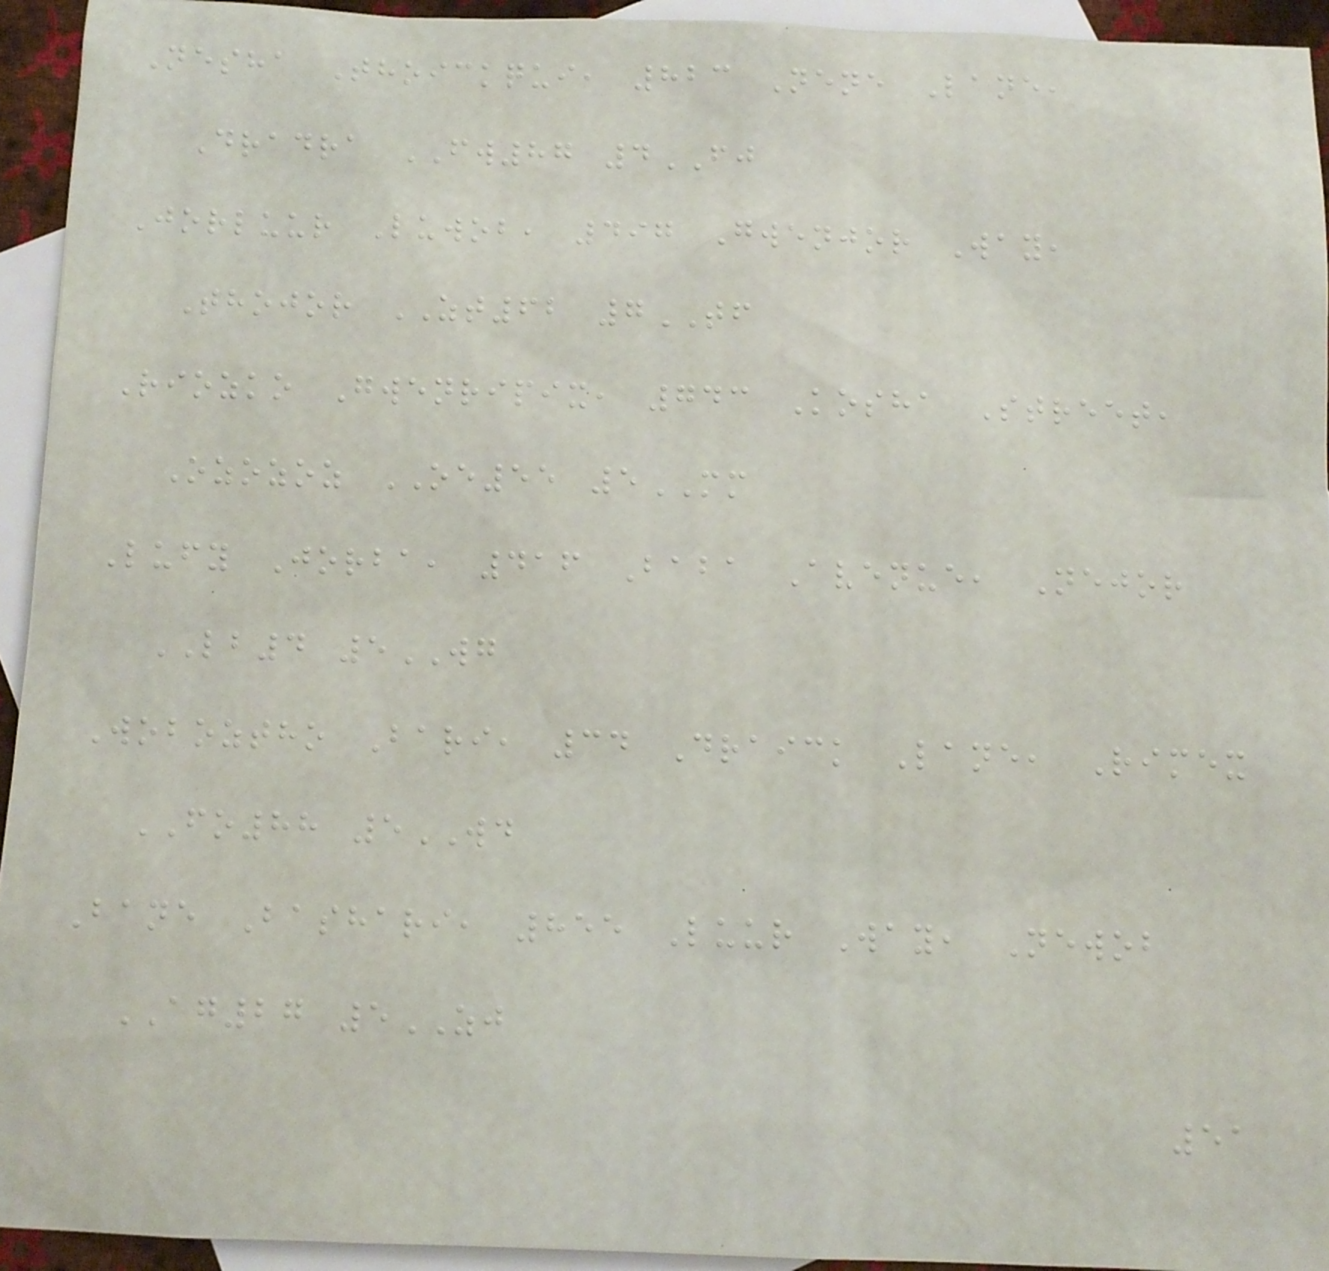Nesha Thoickqui, 823 Nene Lane,
Dradra FW87 4FJ
Jorluur Luwob, 497 Gwenjor Way,
Thojor ZT62 7TF
Riozko Gwenripix, 743 Kosha Street,
Ozozoz OE55 5MM
Lufy Jorba, 416 Baba Avenue, Nejor
LB4 5WG
Woboztho Bari, 34 Draick Lane, Rimex
FO88 5WD
Bane Bashari, 855 Luur Way, Newob
AG27 5ZJ
51
